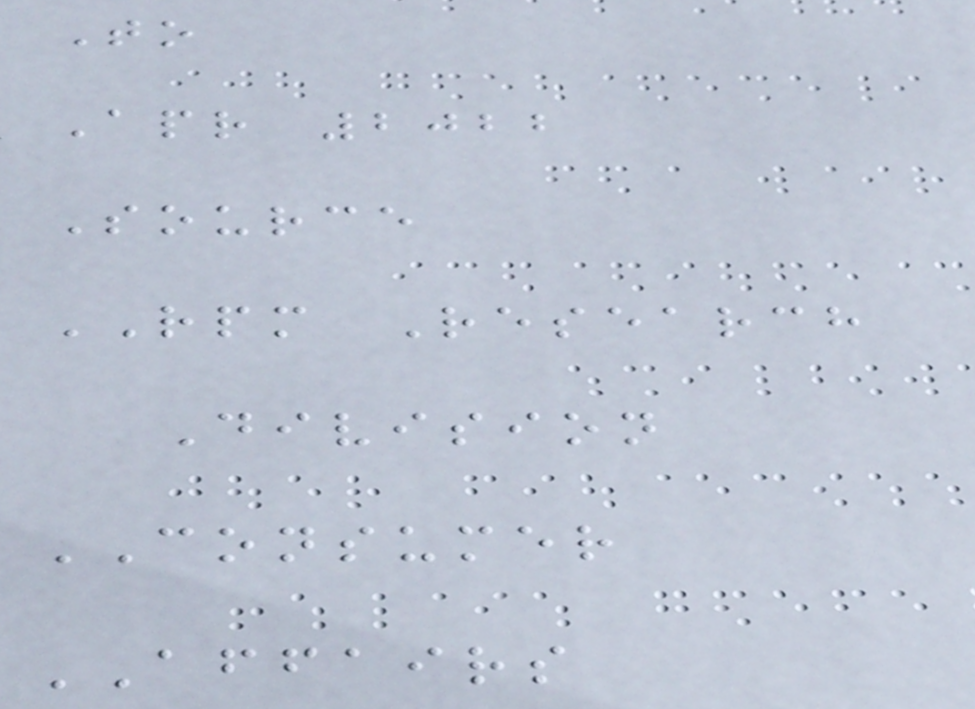To
Apr 2022
Source
RPM Research
Division
CONSUMER
AFFAIRS
